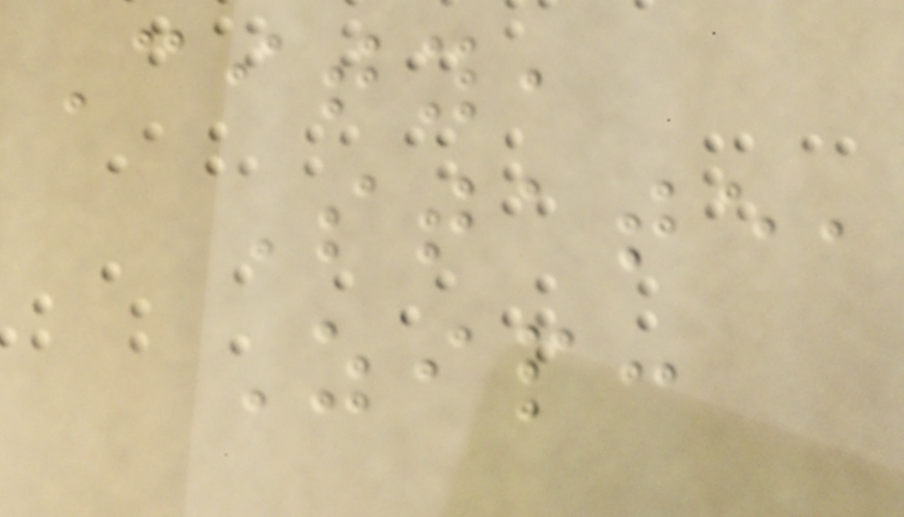City,
State,
Zip:
